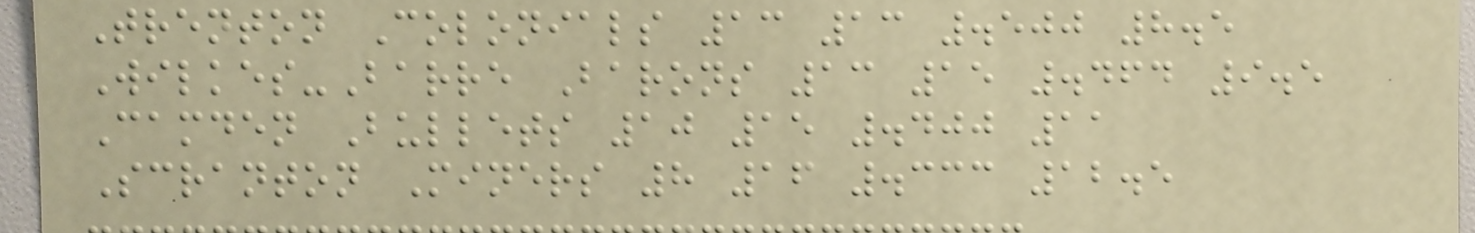Trenton Colonials 13 13 .500 8.5
Wilkes-Barre Barons 13 15 .464 9.5
Camden Bullets 10 15 .400 11
Scranton Miners 8 16 .333 12.5
